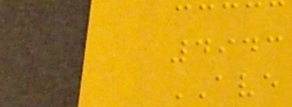4943
AVE
